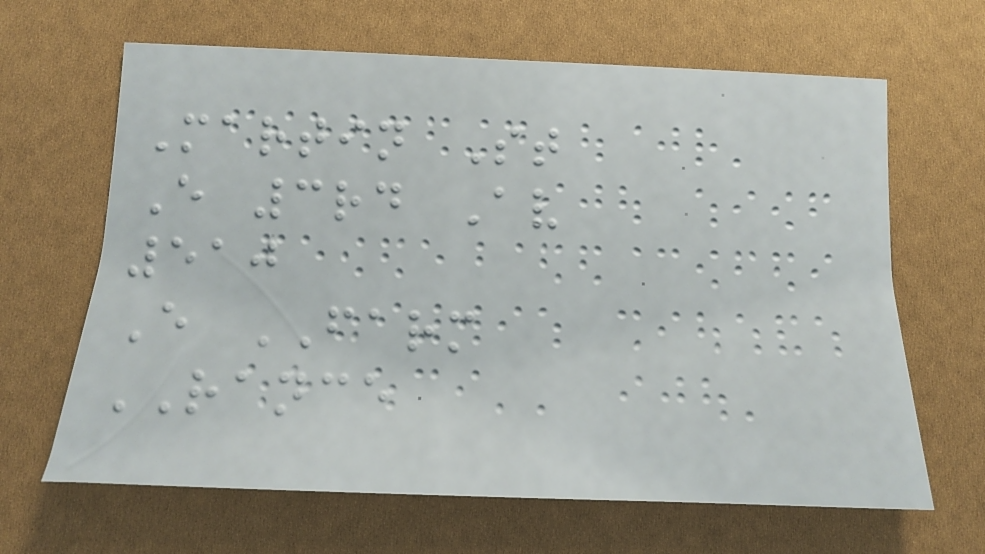Martin St
E 3rd Av
510
E FARM
RANCE
